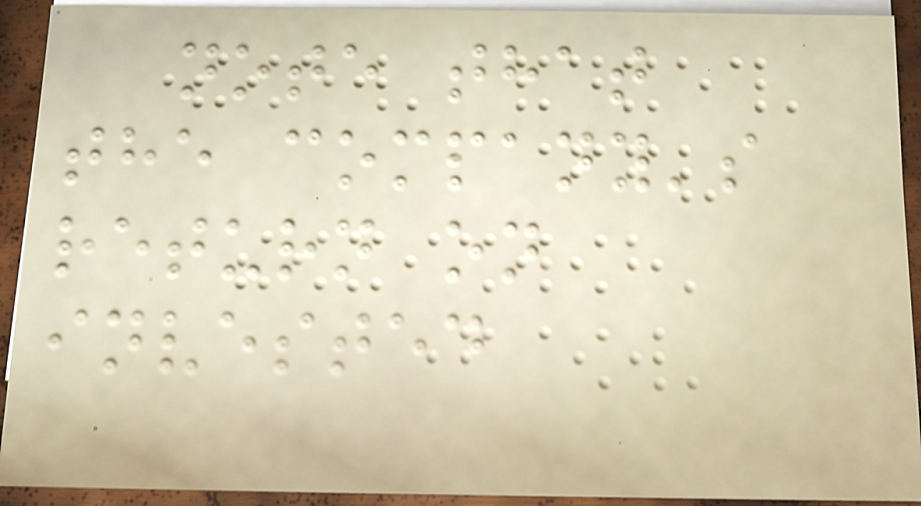note that
the company's
return on
invested
